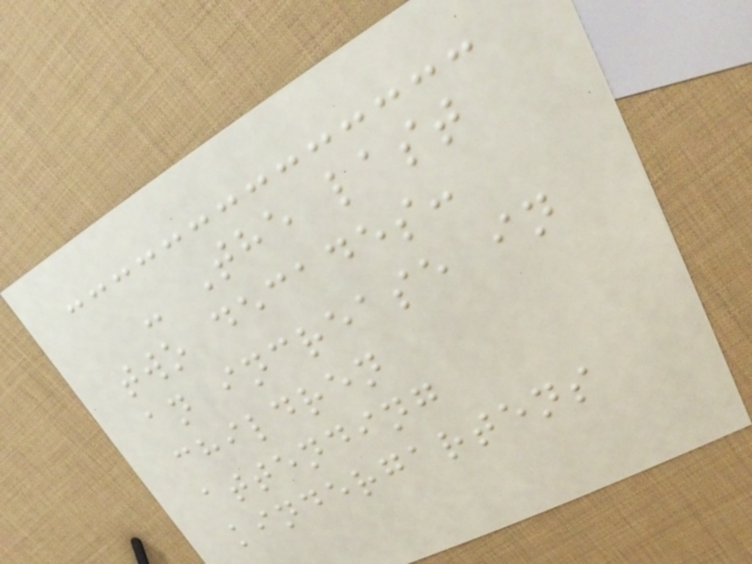- The last
two decades:
an increase in
children
attending
kindergartens
